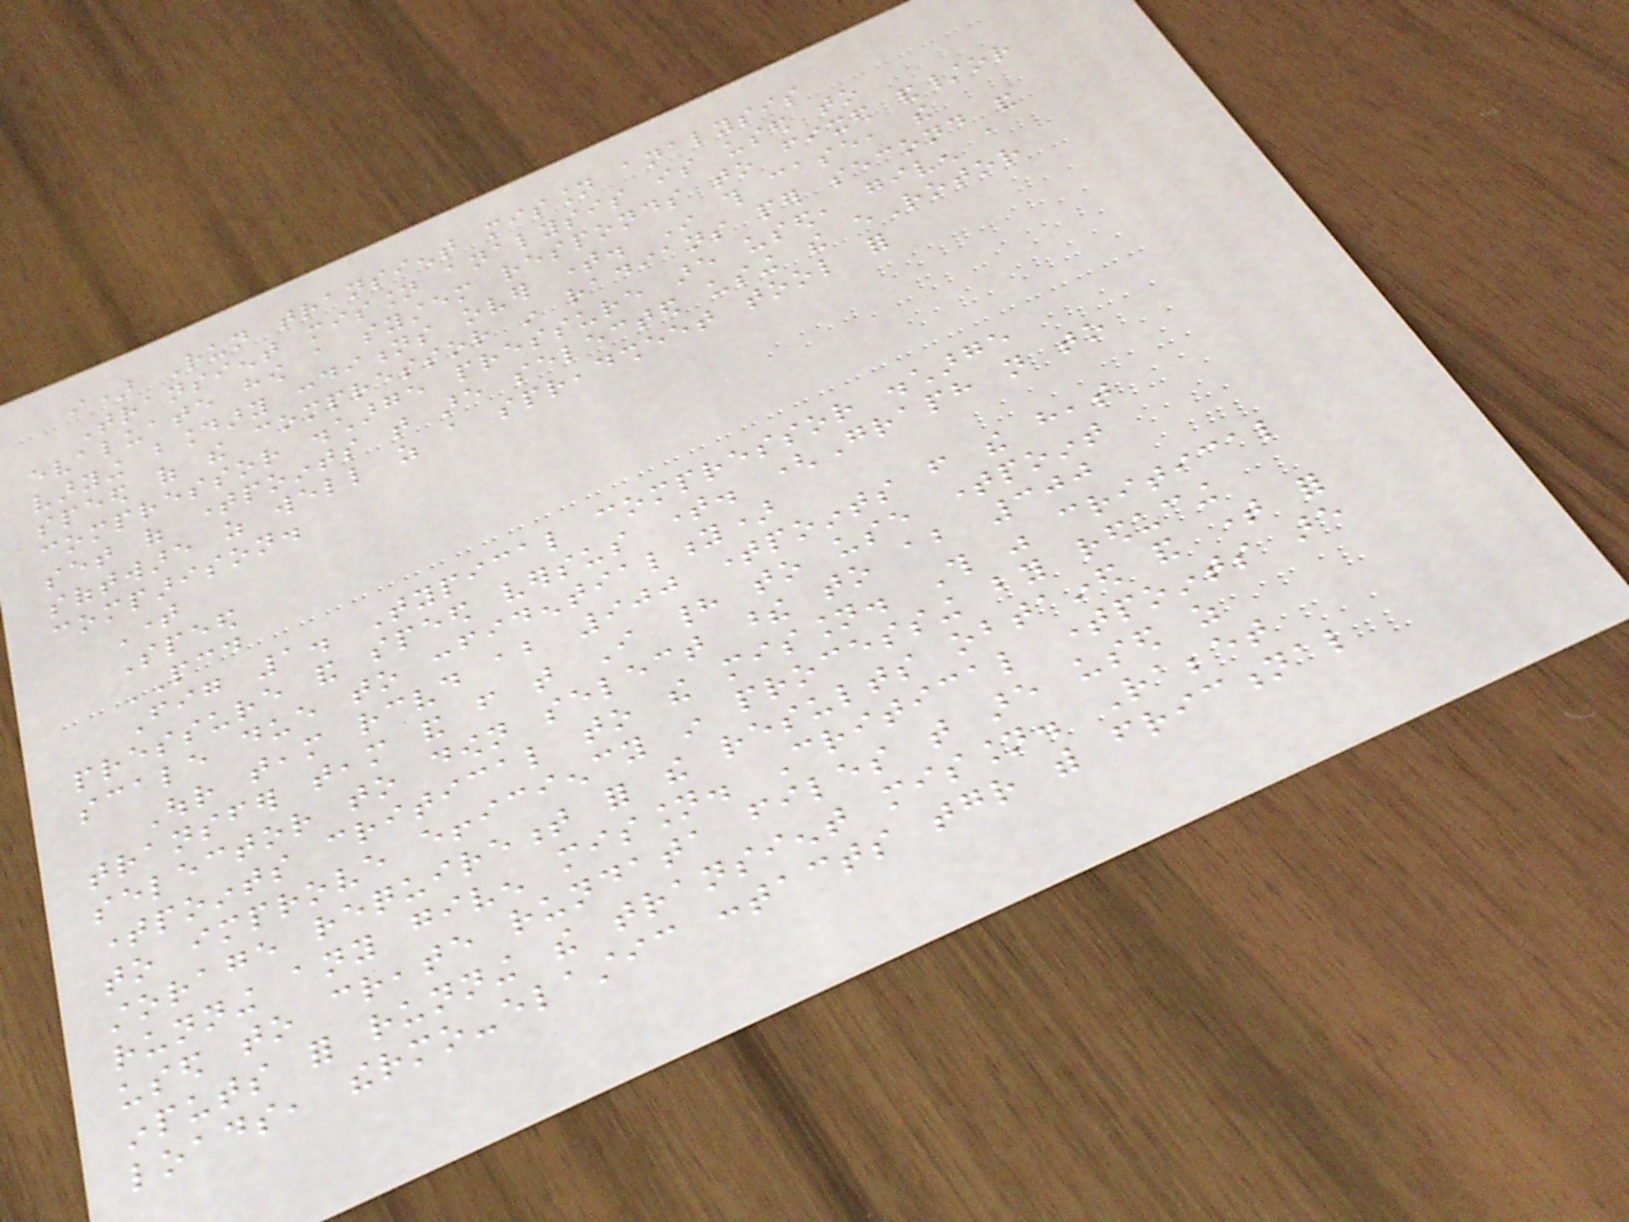i) Run transient mission analysis
Transient mission analysis is used to
evaluate how a system responds to fixed and/or
varying boundary conditions over time. In this case, the
speed of the compressor in radians per second and
compressor discharge pressure are used, given a
set of timepoints that are selected using the eRotor
software as well as a spreadsheet tool for
comparison.
Time
Speed
PCD
Fig 1. Typical compressor discharge
pressure and speed versus time. (Graph not to
scale due to confidentiality)
Our team received about 900 timepoints from the heat
transfer team and from that I had to use timepoint
selector to down select these to about 300
timepoints critical to the mission. This was critical
to improve efficiency in processing by reducing
storage requirement for the results obtained and time for
running any given mission. Critical timepoints are
used to create rundata files that are used as
inputs for running the transient mission. Rabbet
loads, thermo-elastic contacts together with frictional
